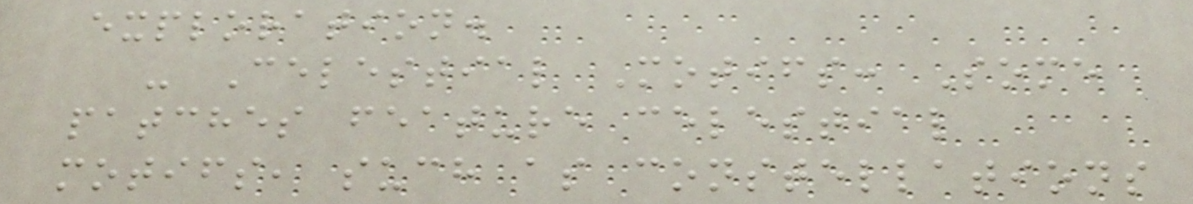exploration.
- Celestial Motifs: Some
patches feature celestial
motifs, such as constellations
